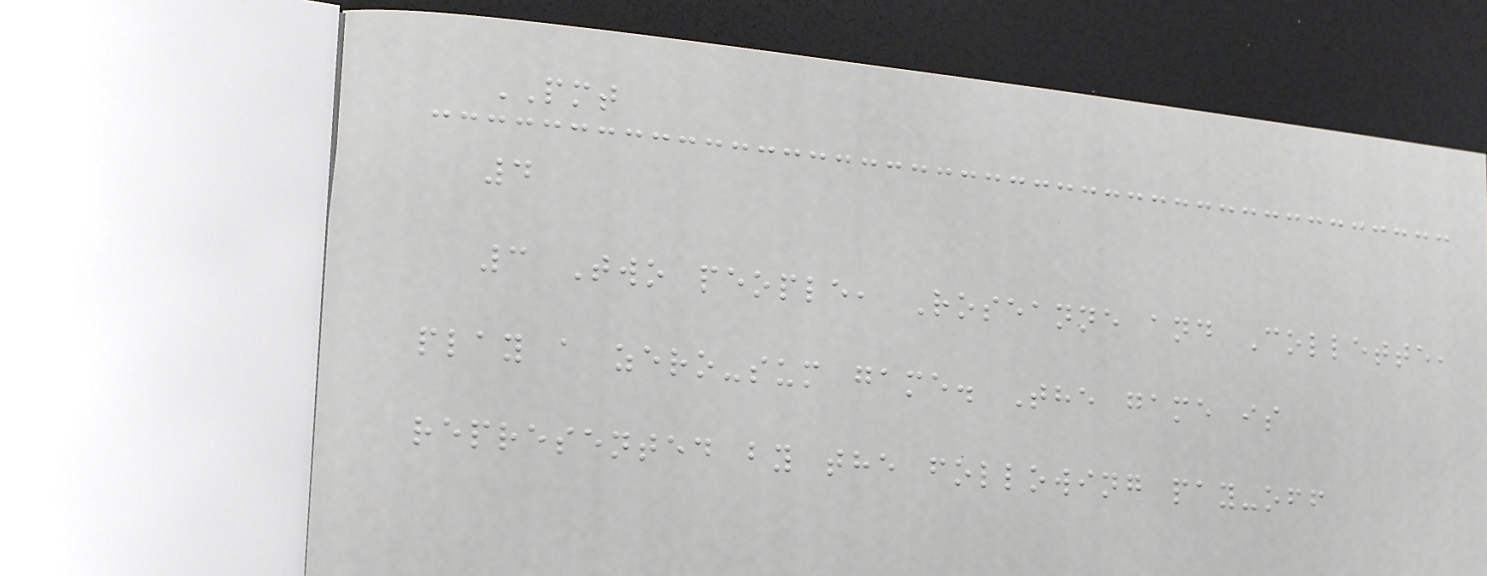PMT
4
3 Two people, Roseanne and Collette,
play a zero-sum game. The game is
represented by the following pay-off
